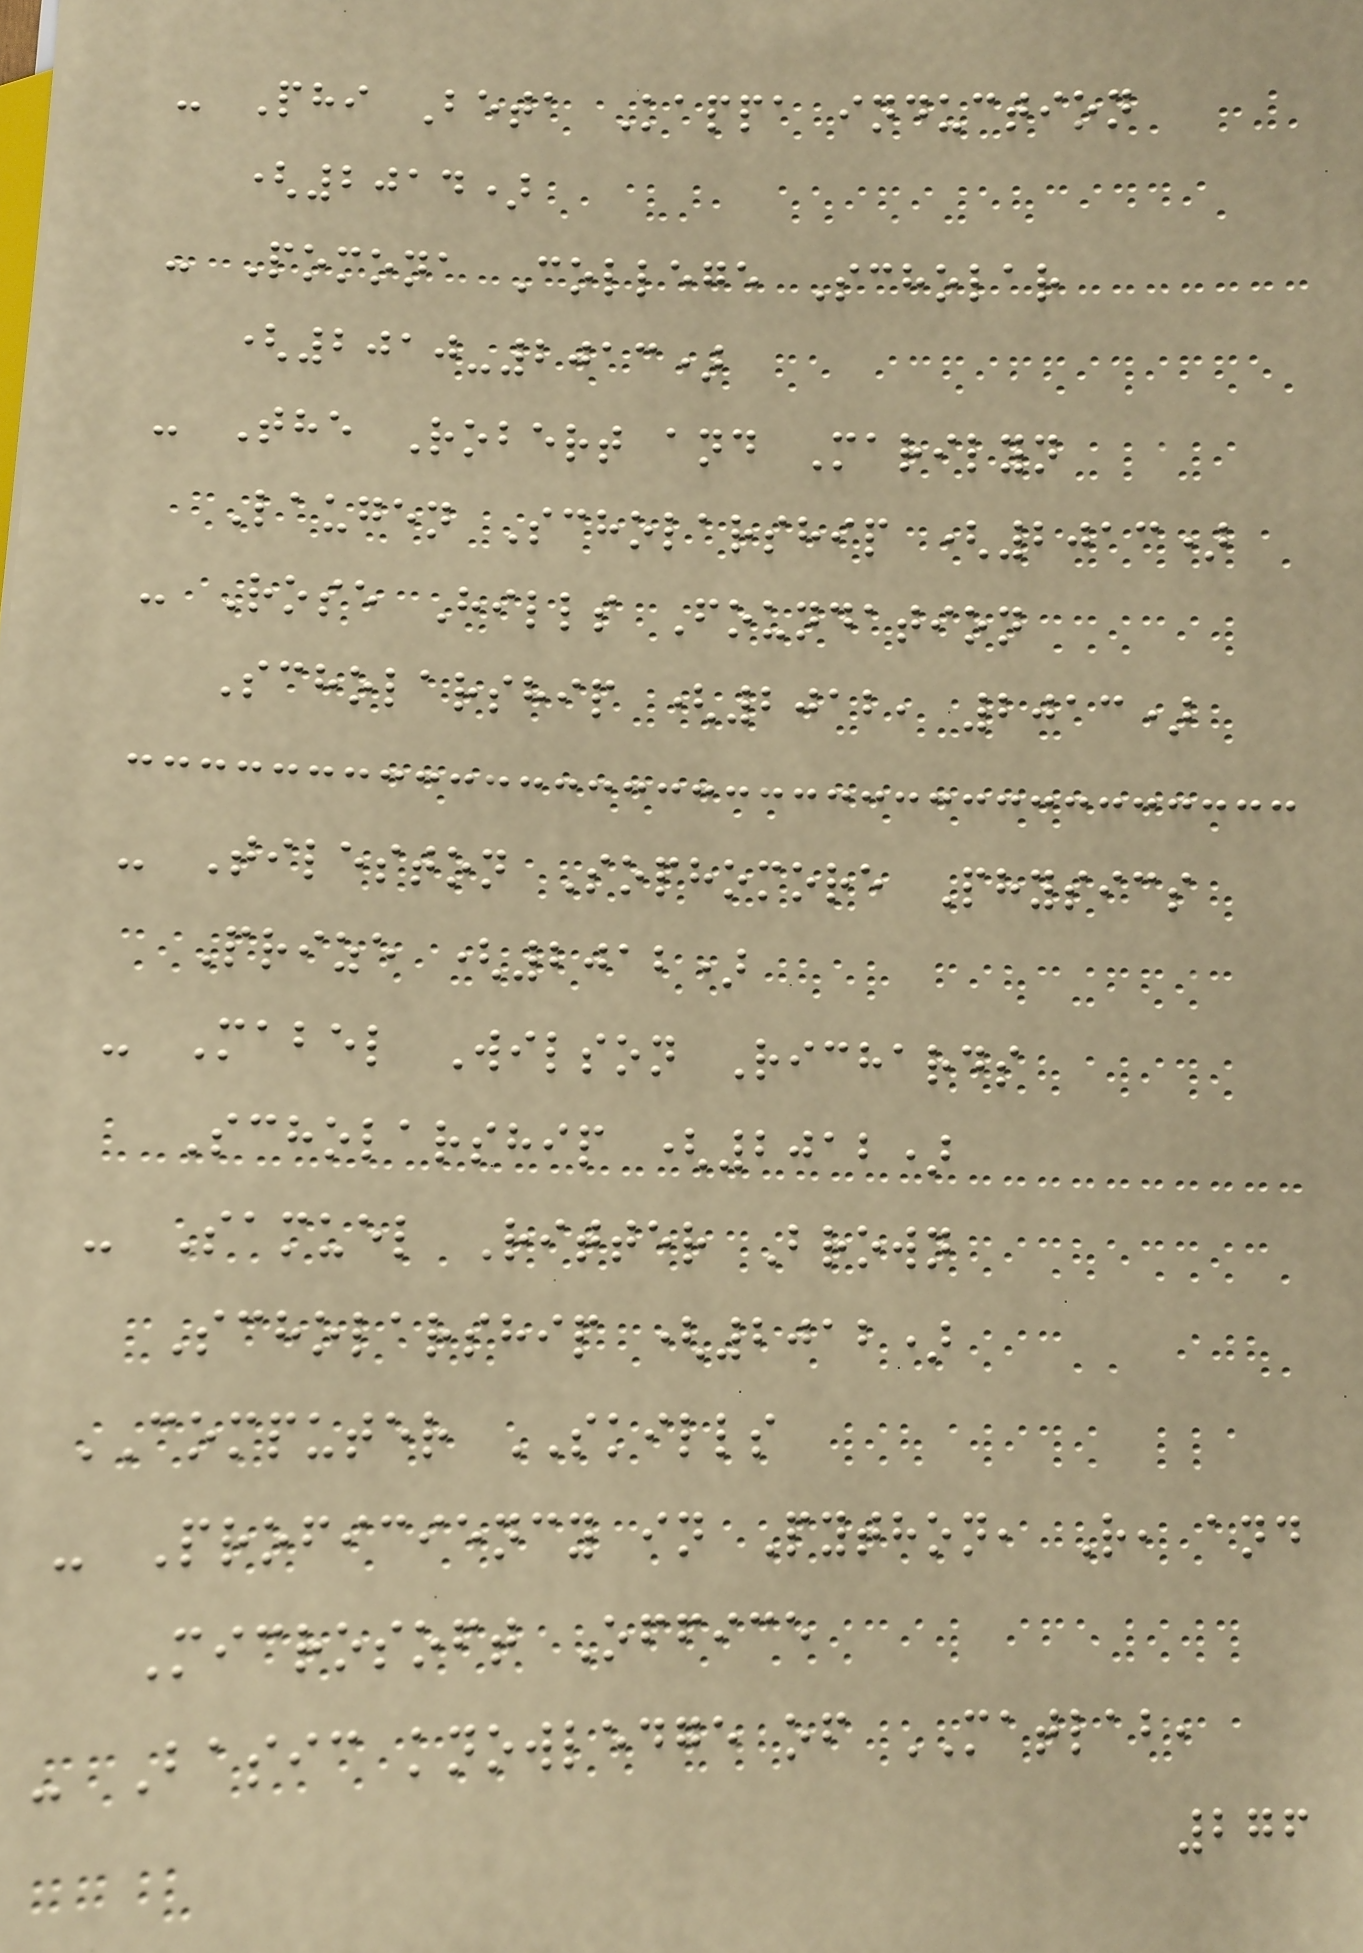- Phi Beta Kappa induction
(2014)
- Pomona College Scholar
(2010-2013)
- The Robert and Marilyn
Laugen Scholarship (2013)
- Rose Hills Foundation
Scholarship (2012, 2013)
- Tileston Sophomore Physics
Prize (2012)
- Mabel Wilson Richards
Scholarship (2012)
- Samuel Ritter Brown
Scholarship (2012)
COMPUTER SKILLS
- Proficiency in Python, R, and
Microsoft Office
- Basic knowledge of MATLAB,
276
